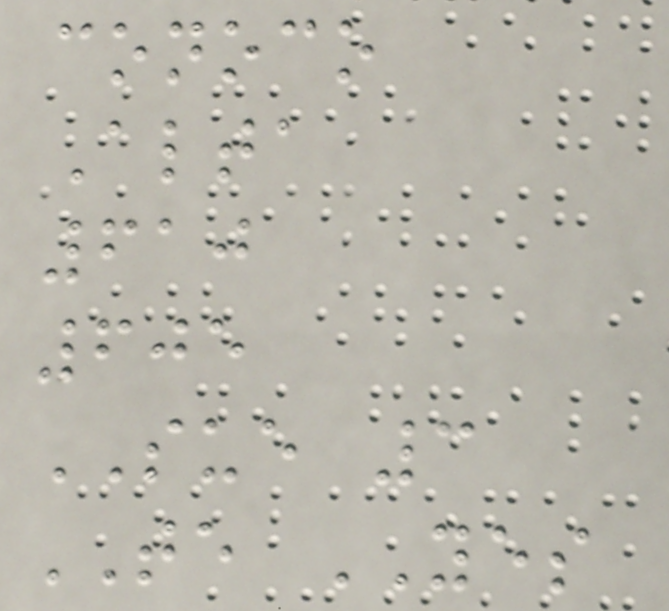conoco
Alta
610
605
SUE 3
TE YES
